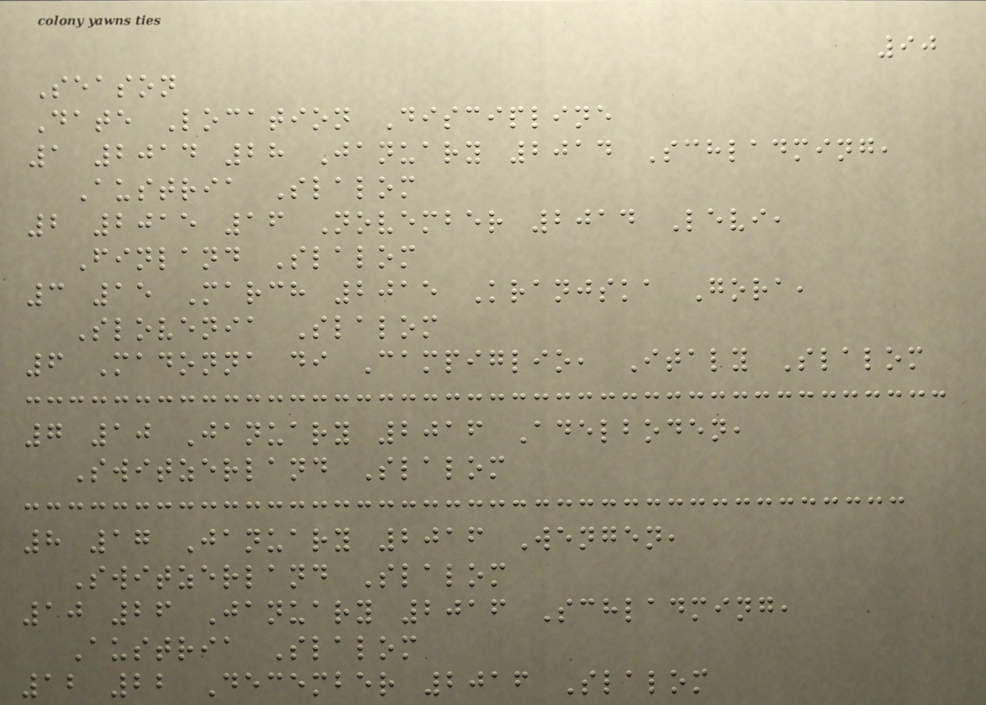90
Season
Date Location Discipline
1 2014 28 January 2014 Schladming,
Austria Slalom
2 2015 16 November 2014 Levi,
Finland Slalom
3 15 March 2015 Kranjska Gora,
Slovenia Slalom
6 Madonna di Campiglio, Italy Slalom
7 10 January 2016 Adelboden,
Switzerland Slalom
8 17 January 2016 Wengen,
Switzerland Slalom
10 26 January 2016 Schladming,
Austria Slalom
12 22 December 2016 Slalom
